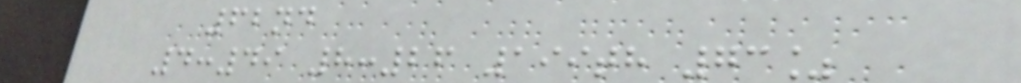62nd
4:49 8:26 199th 73%
